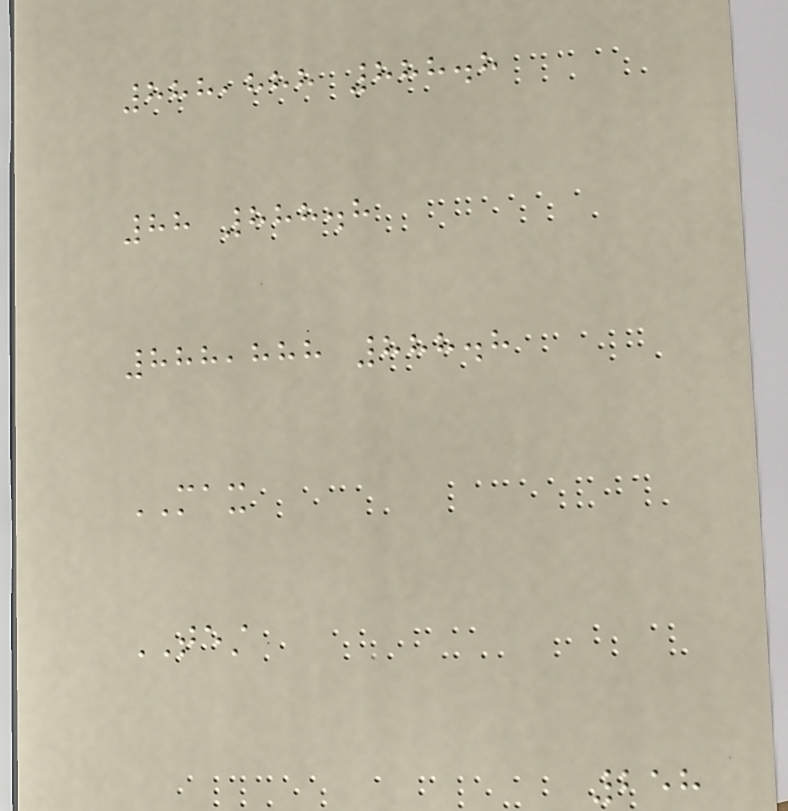888,888 888.8
88 888.8
888,888 888.8
MAX
TEST
258
